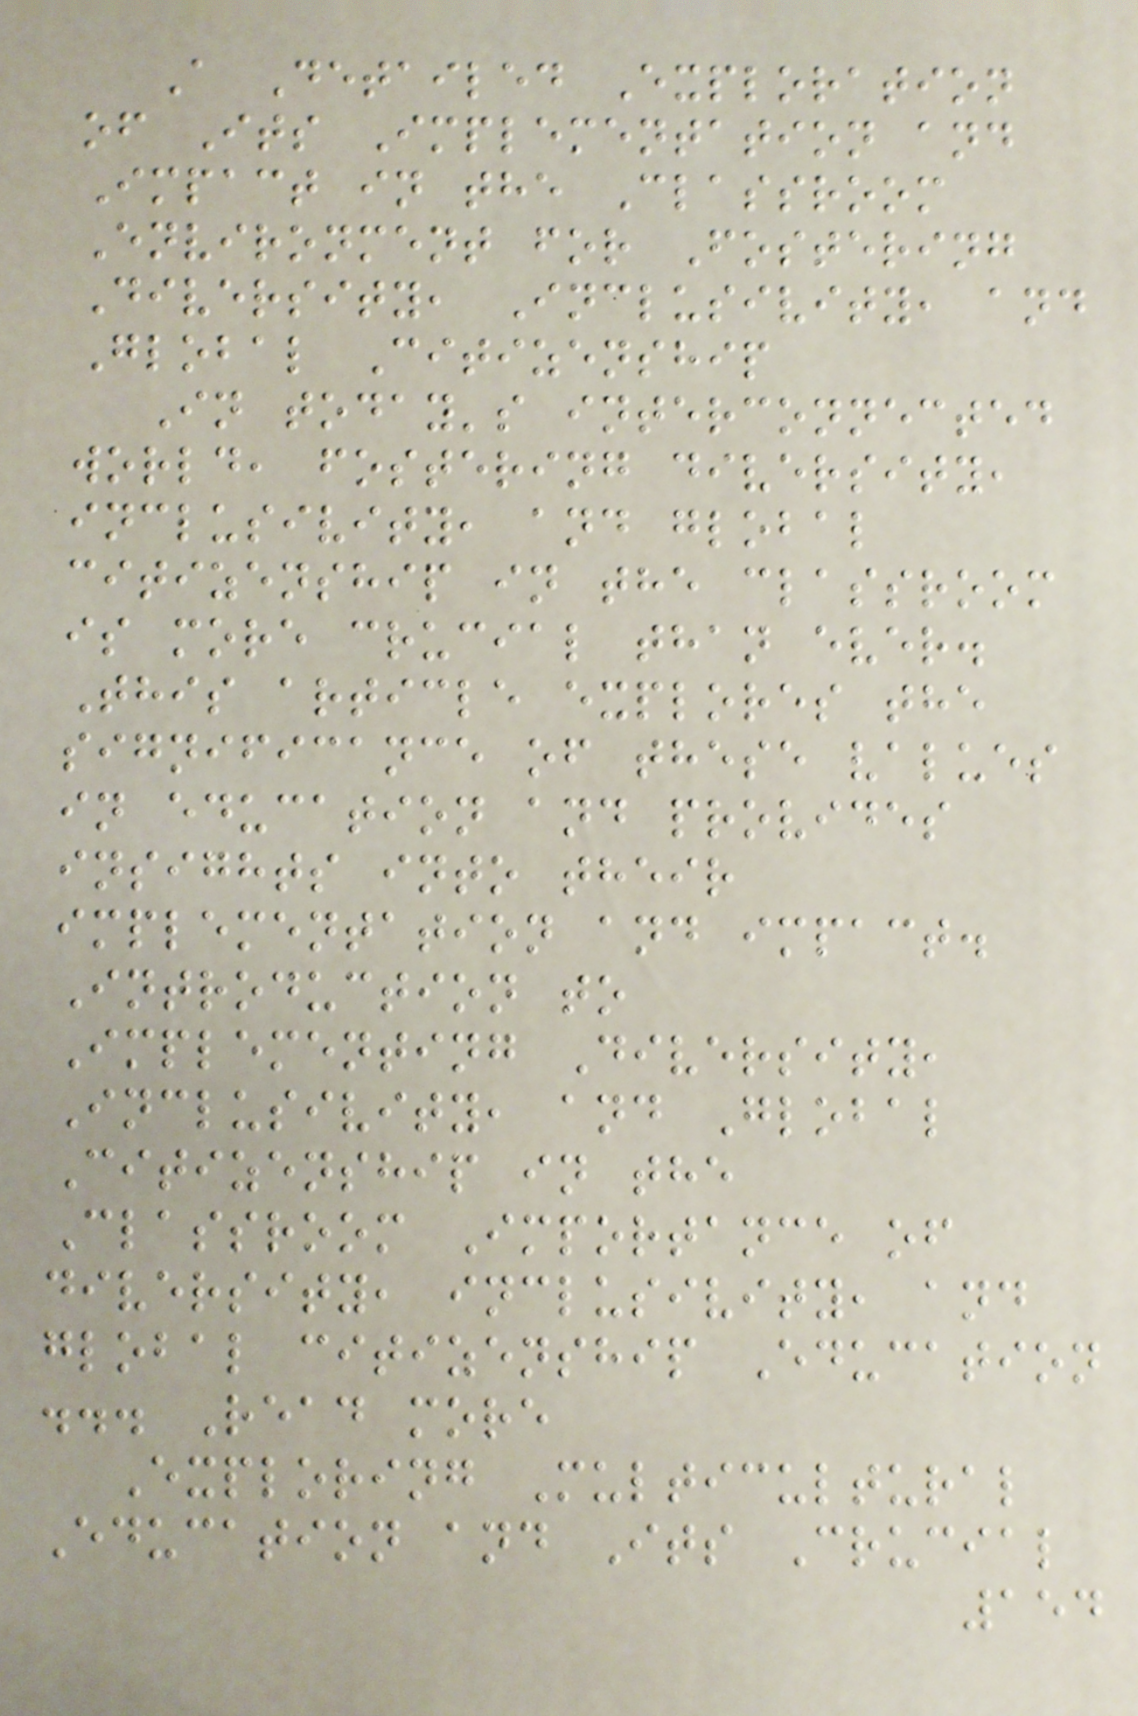A Detailed Exploration
of Its Implementation and
Impact in the Classroom
Environment for Fostering
Diversity, Inclusivity, and
Global Citizenship
In today's interconnected
world, fostering diversity,
inclusivity, and global
citizenship in the classroom
is more crucial than ever.
This article explores the
significance of these values
in education and provides
insights into their
implementation and impact.
Introduction to
Implementing Diversity,
Inclusivity, and Global
Citizenship in the
Classroom Importance of
diversity, inclusivity, and
global citizenship Education
... Read more
Exploring Multicultural
Education and Its Crucial
154
